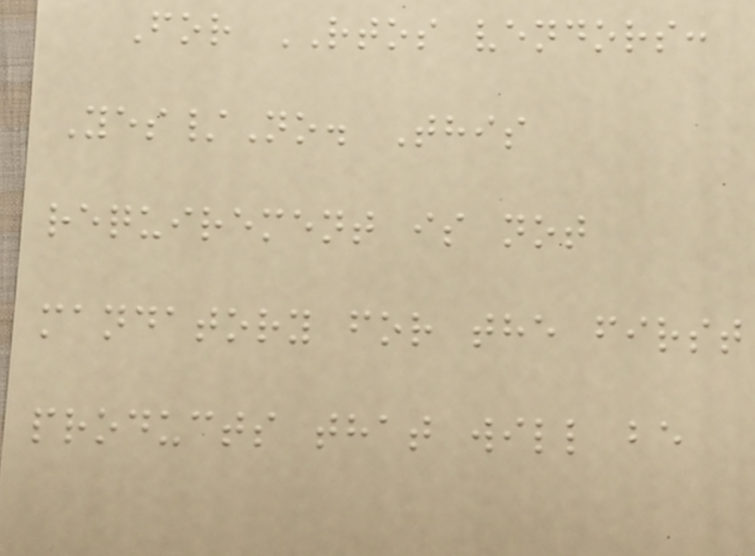For RTOS vendors:
Yes/No. This
requirement is not
mandatory for the first
products that will be
